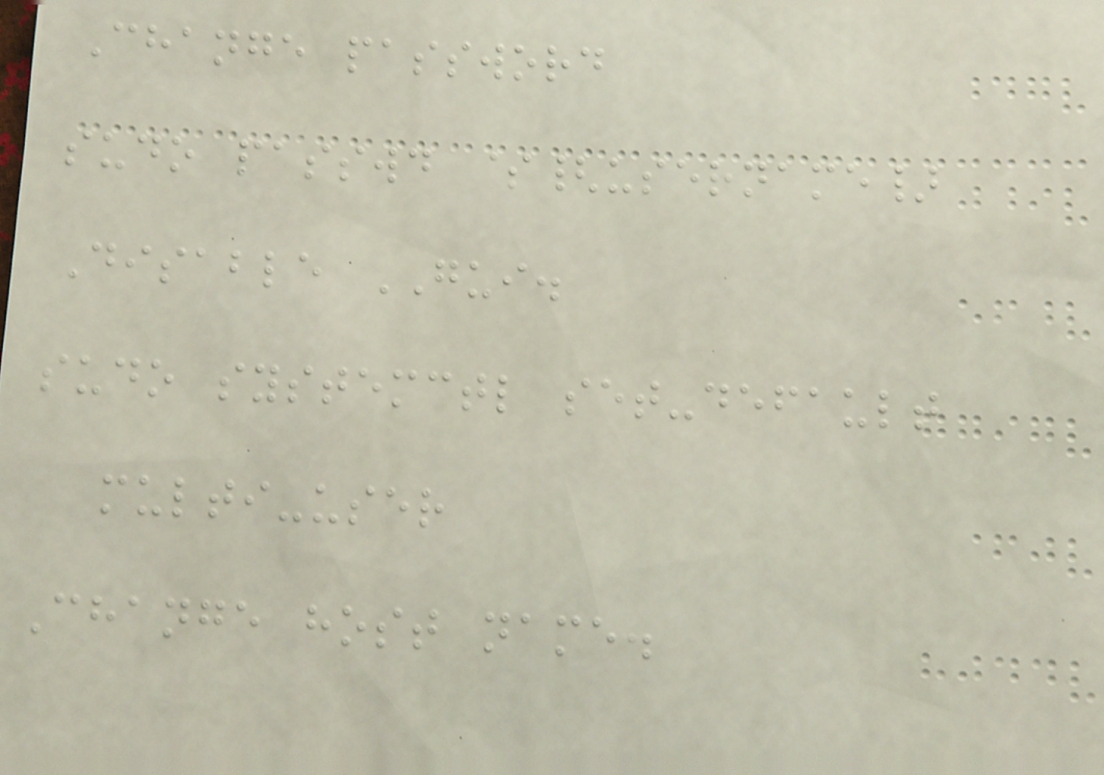Change password
sudo passwd ${username}
Disable GUI.
sudo systemctl set-default
multi-user
Change host name.
